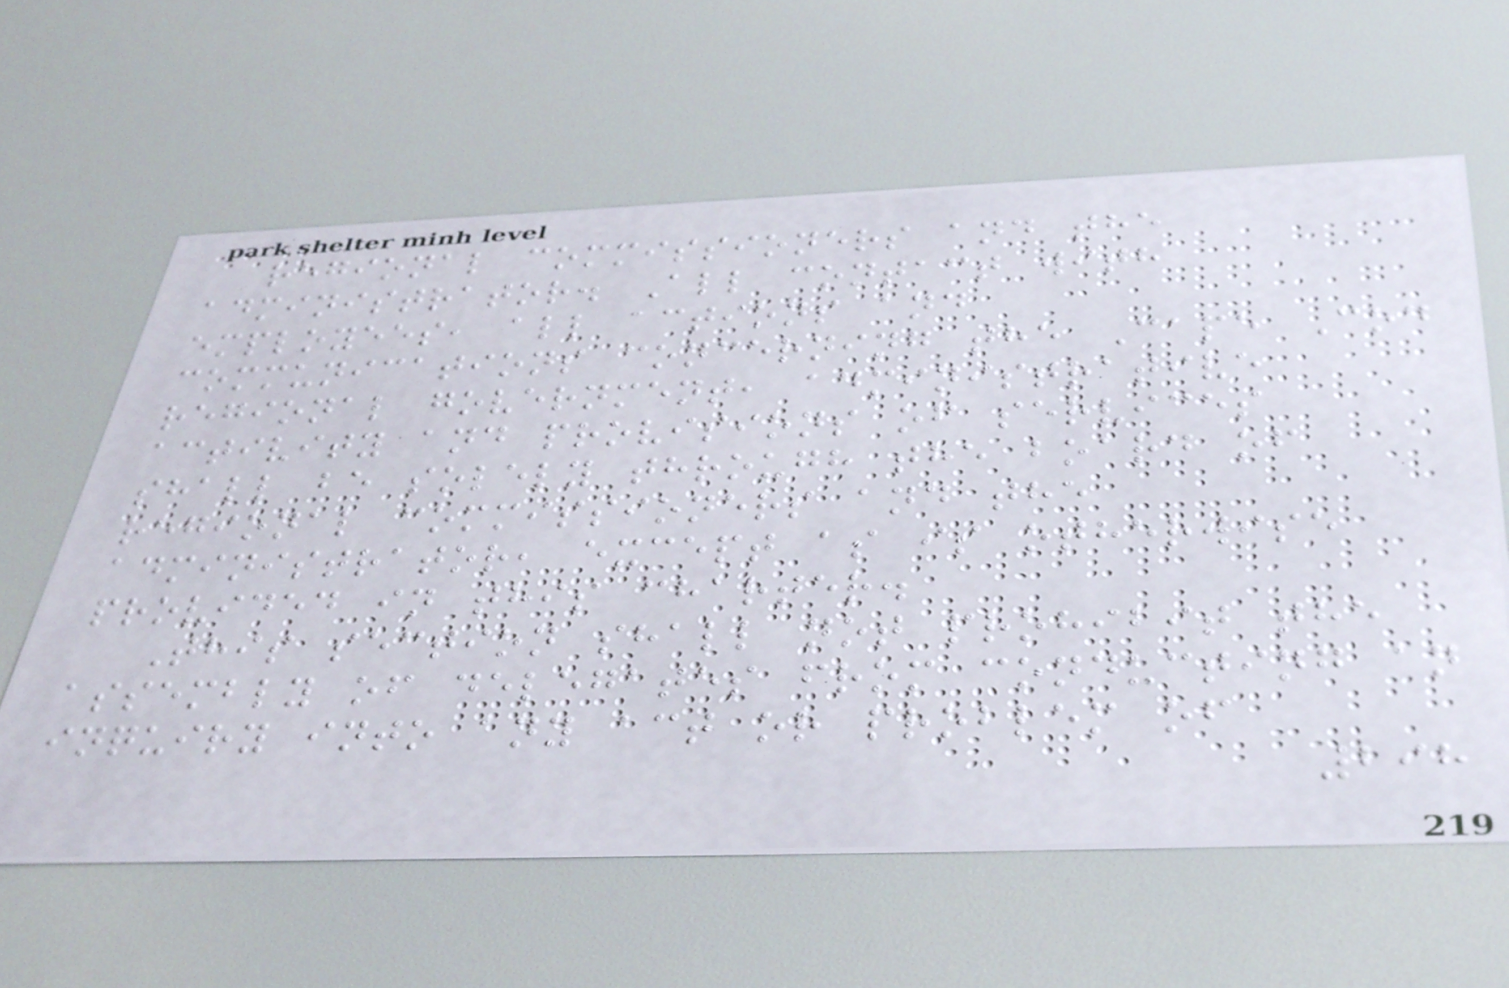regional commissioners and the
administrator. All contact with
employees, all actions and
communications concerning the Cape Cod
regional government, administrative
activity and provisions of services
shall be solely through the board of
regional commissioners and the
administrator, except as is otherwise
provided in this charter.
This section shall not prohibit the
assembly of delegates from conducting an
inquiry into any act or problem of
298
